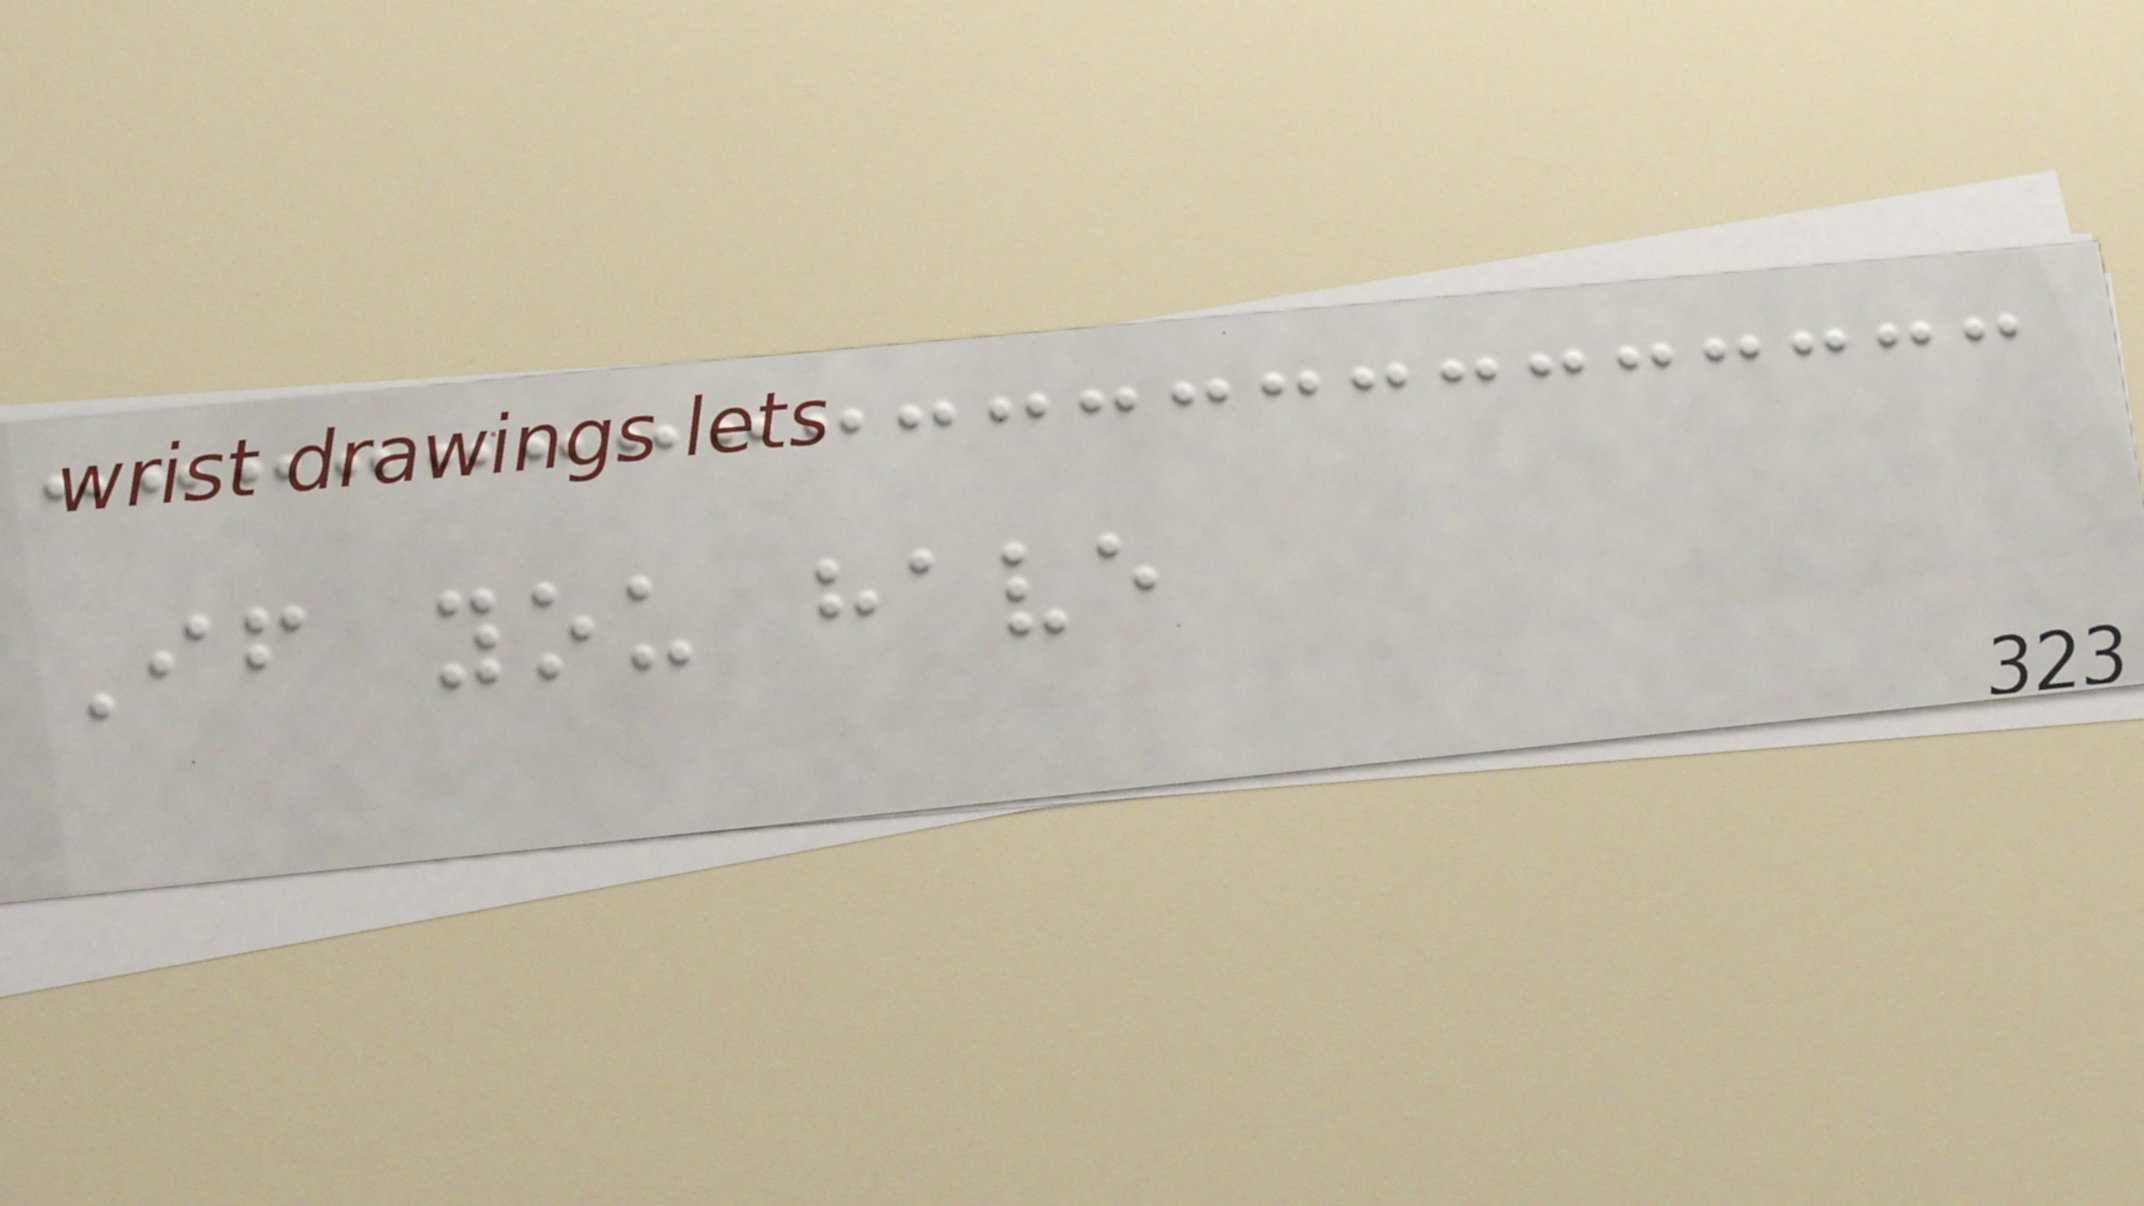If you have
